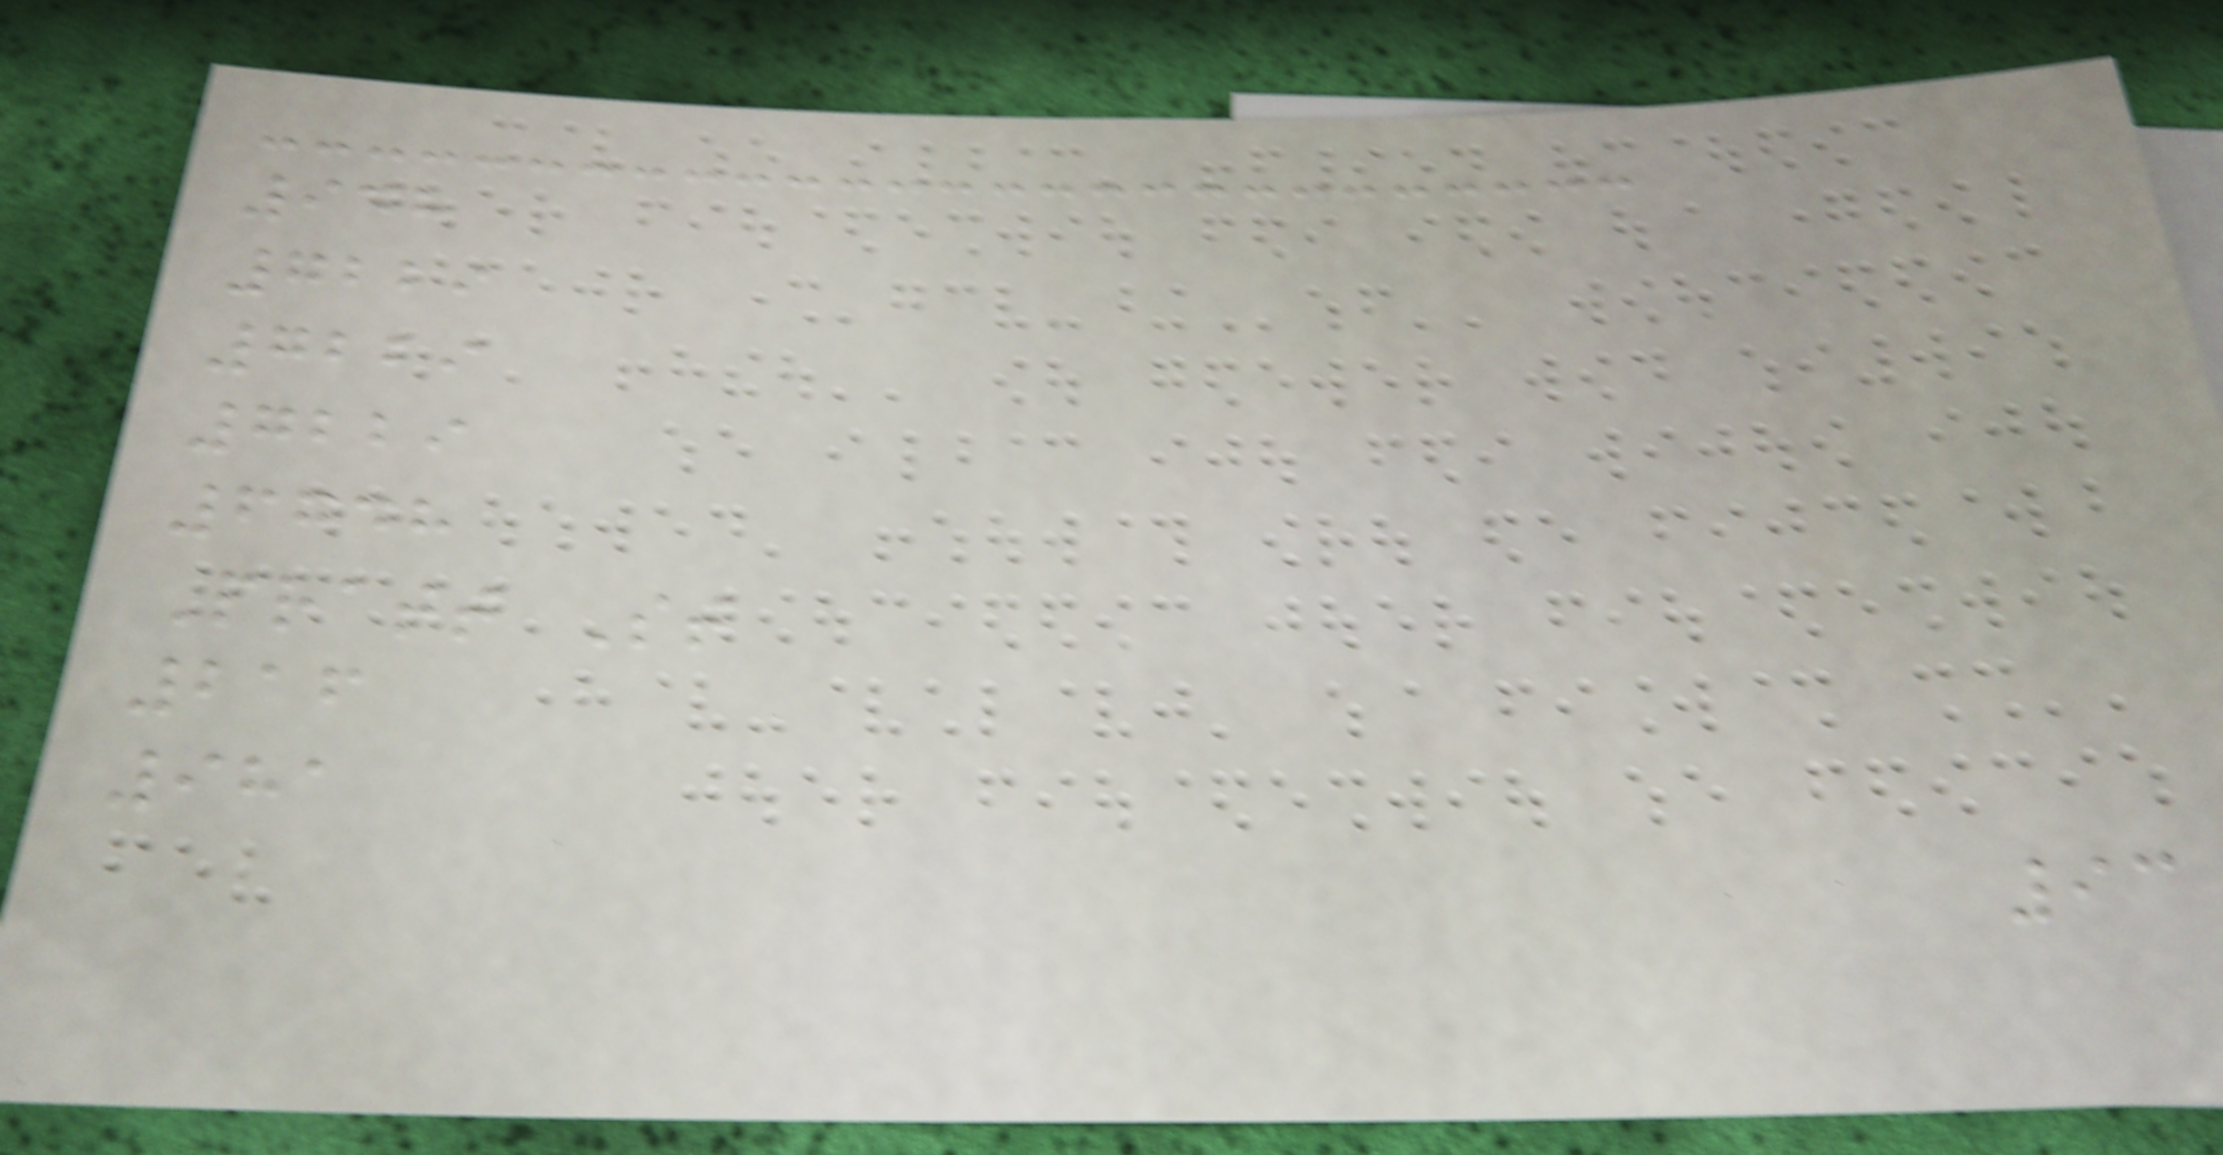948
7229
7229
7229
6748
Pratt St
216
981
93
